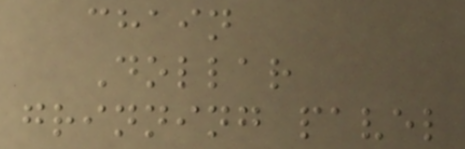chain
Dollar
grinning pavel
